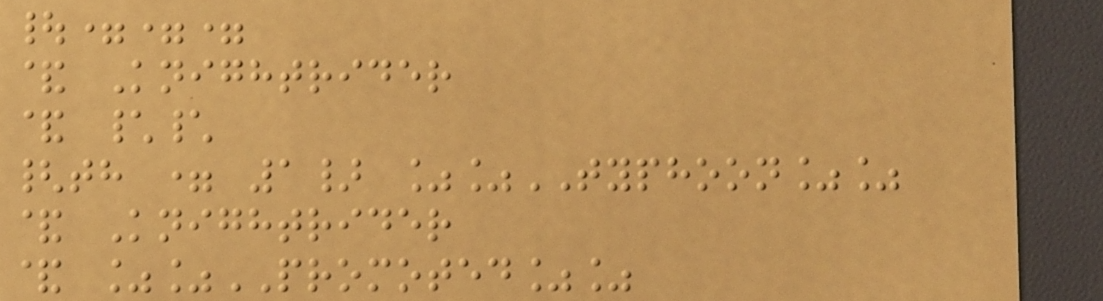|===
& Knightrider
& \\
{th = 1} %%TYPHOON%%
& Knightrider
& %%PROMOTED%%
